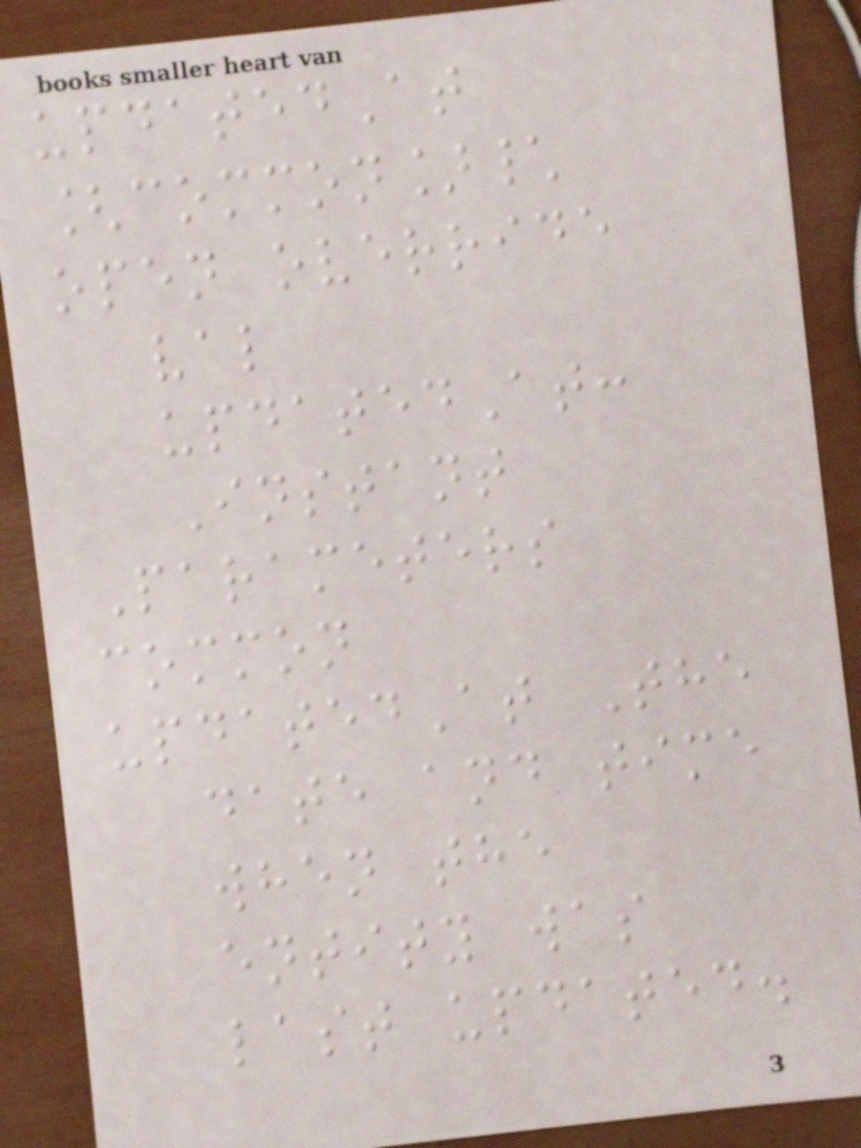updatedAt
[common]\
open override
val
updatedAt:
Instant
Parameters
common
updatedAt The
date and time
when the
entity was
last updated.
